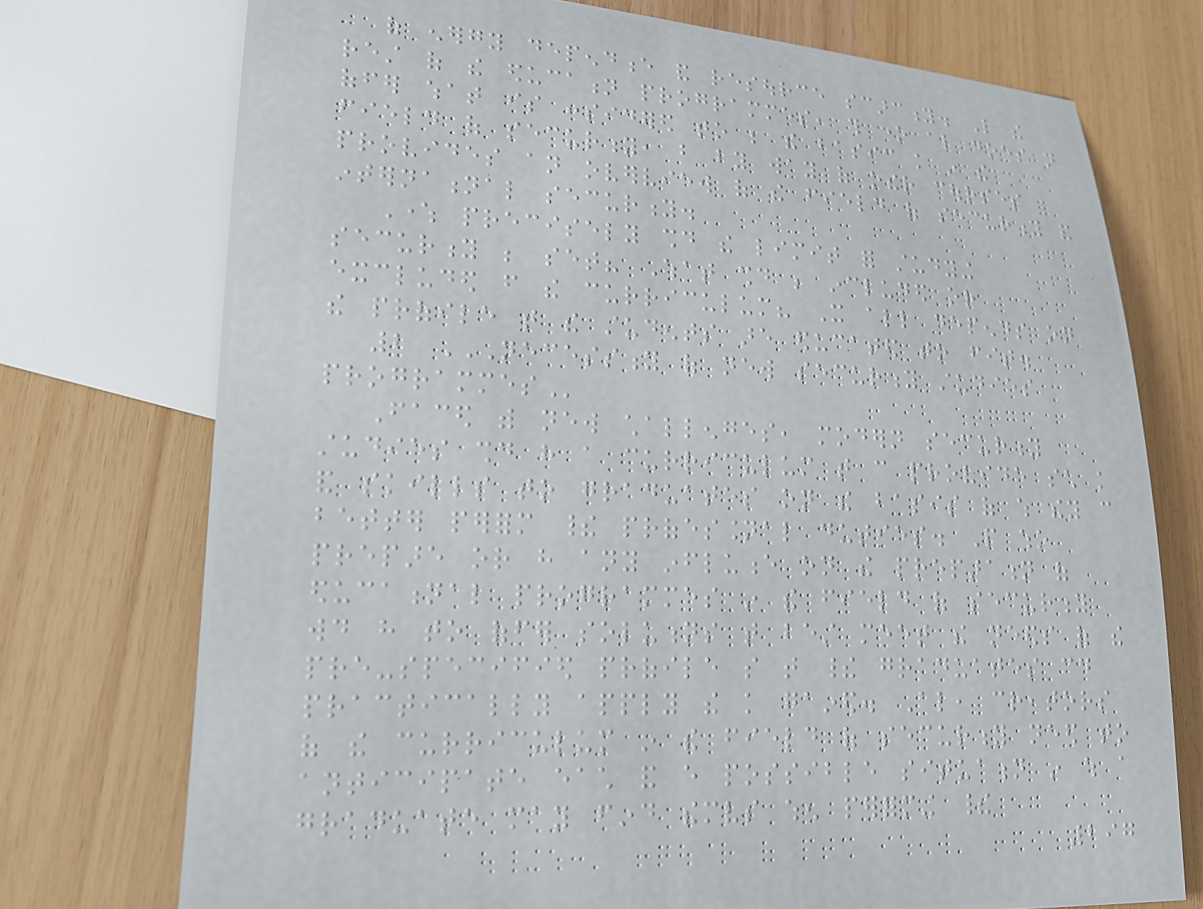of energy dependence and resource scarcity. Like the
rest of the education programmes, this one also does not
offer what is considered to be the basic knowledge in the
field of security, but by way of other courses
provides an overview of the field of security and
international security.
Where precisely should the limit for studying
security be set? What should be included or
excluded from the curriculum? It all depends on
the profile that the students are educated to fit.
2 NECESSITY OF NEW SECURITY STUDIES
PROGRAMMES
Faced with new challenges, modern security
studies should have a curriculum that can provide such knowledge
and skills to graduates on the basis of which they can
better perform their professional duties. People who
prepare or have any influence on the preparation of
educational programmes in the field of security
would have to offer solutions that best meet the needs of the
pre-specified profile so that their graduates could
practically apply the knowledge gained. Also, creators
of the curriculum in the field of security need to
anticipate each and every possible situation in which a
graduate may find themselves when performing their
297
